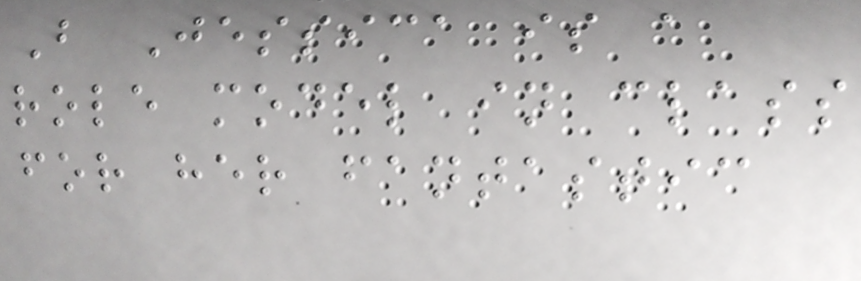B Jessica is a
role model in class
for her fantastic
